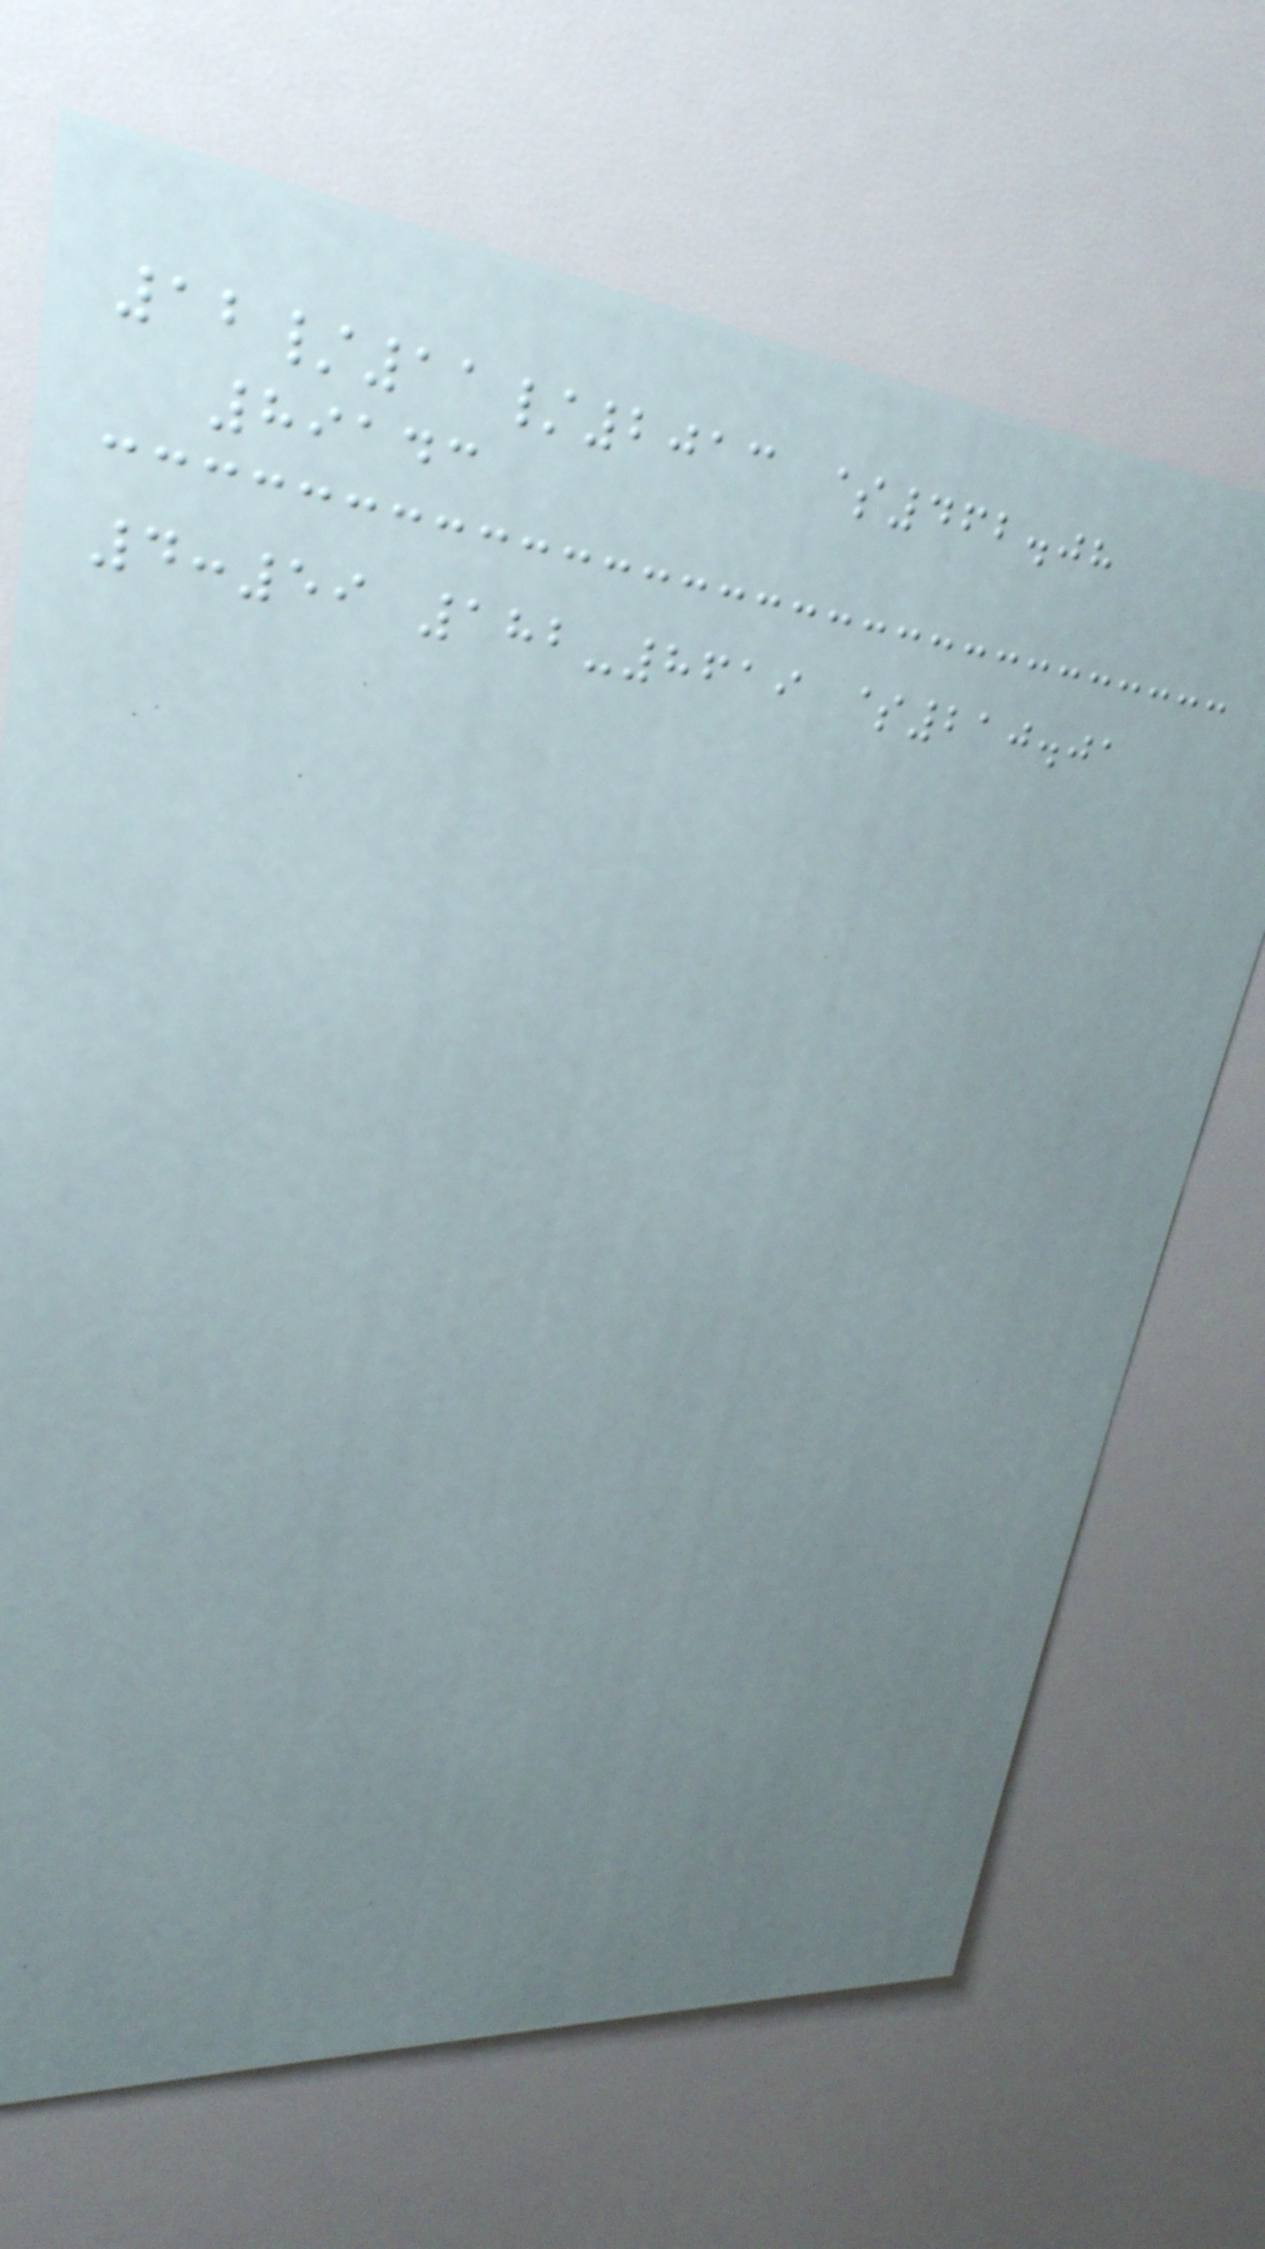12/11/2013 $462.08
89143
4:59 182-8619 $210.01
